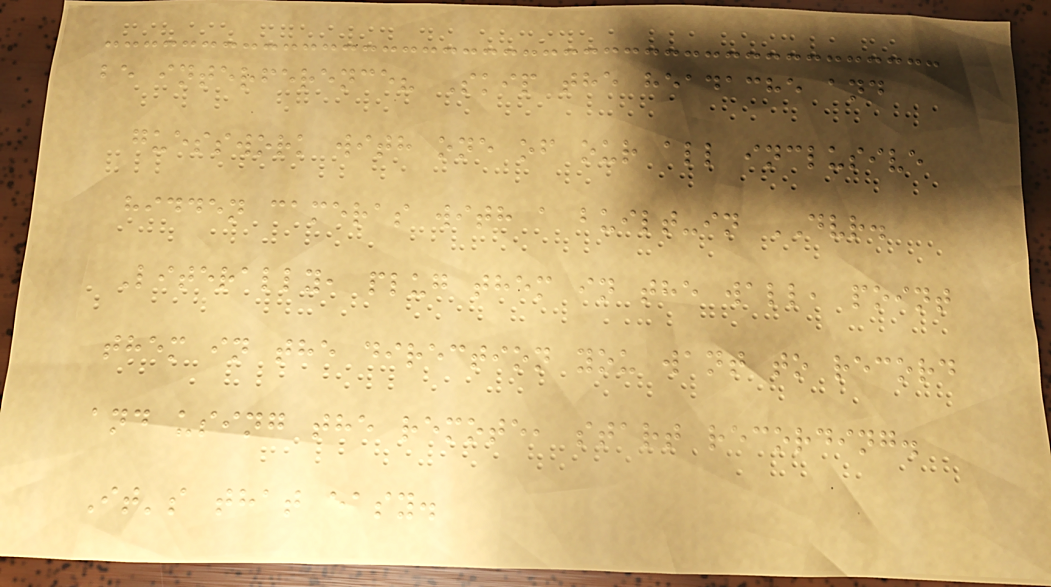be interference? Skip the headache and
guesswork with one of our all inclusive
hidden cameras with a built-in DVR.
Literally, plug them in the wall, point
them in the direction you want to record
and using the remote, start recording.
It's that easy.
